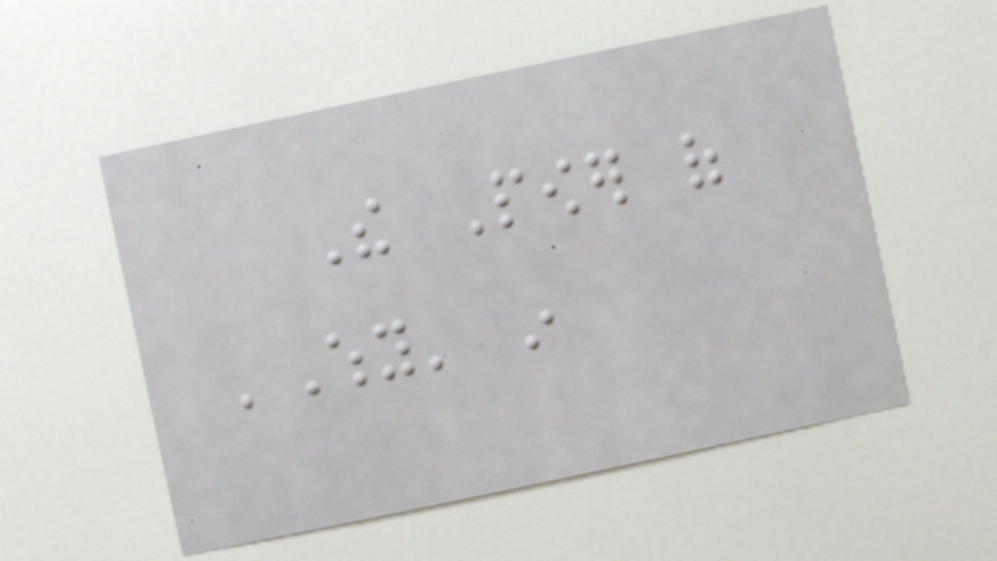The Power of
'Why' in
